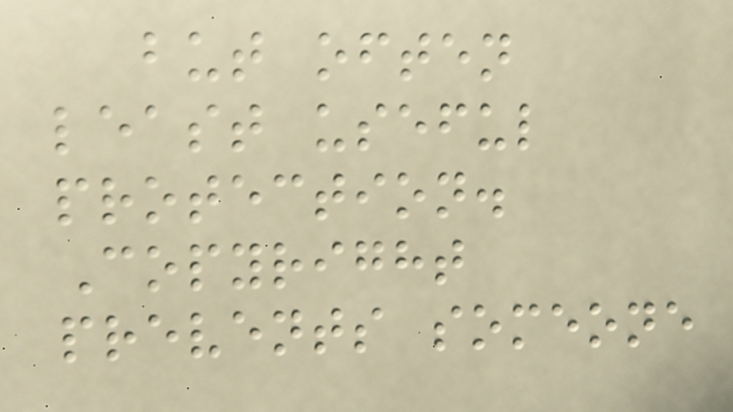but often
least useful
protection.
Copyright
prevents someone
